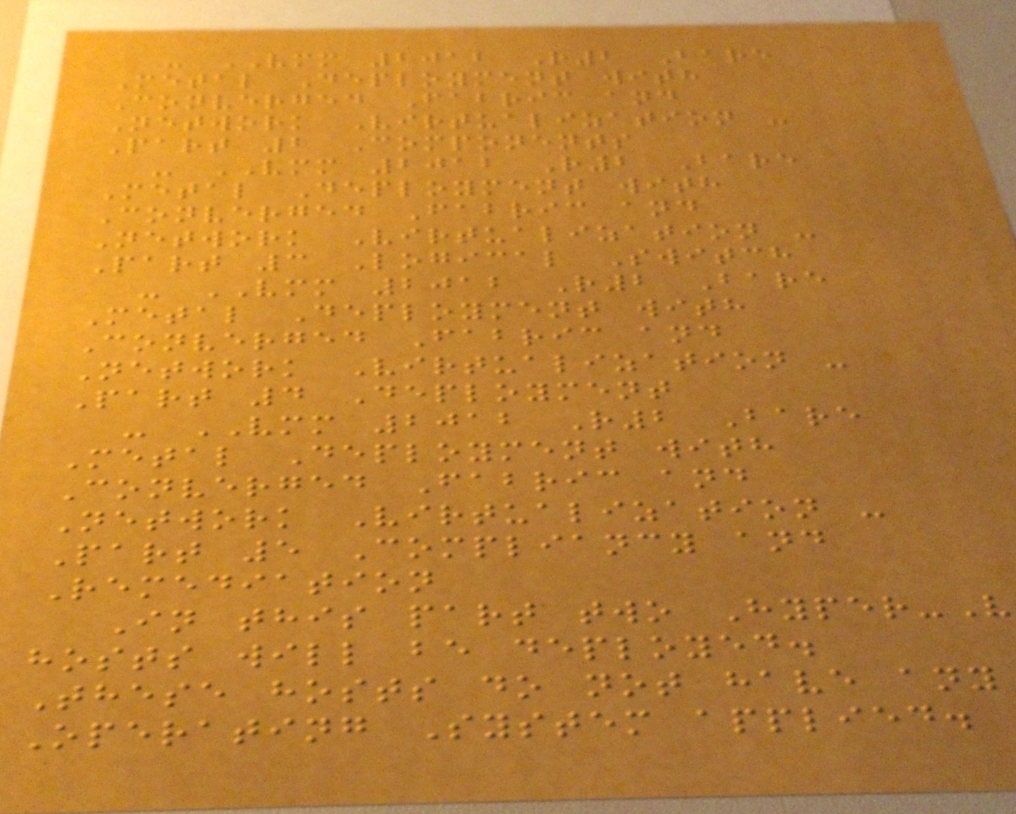- VMM 2012 R2 Bare
Metal Deployment with
Converged Fabric and
Network Virtualization -
Part 2 Components
- VMM 2012 R2 Bare
Metal Deployment with
Converged Fabric and
Network Virtualization -
Part 3 Logical Switch
- VMM 2012 R2 Bare
Metal Deployment with
Converged Fabric and
Network Virtualization -
Part 4 Deployment
- VMM 2012 R2 Bare
Metal Deployment with
Converged Fabric and
Network Virtualization -
Part 5 Compliancy and
Remediation
In this part two Hyper-V
hosts will be deployed.
These hosts do not have any
Operating System applied.
